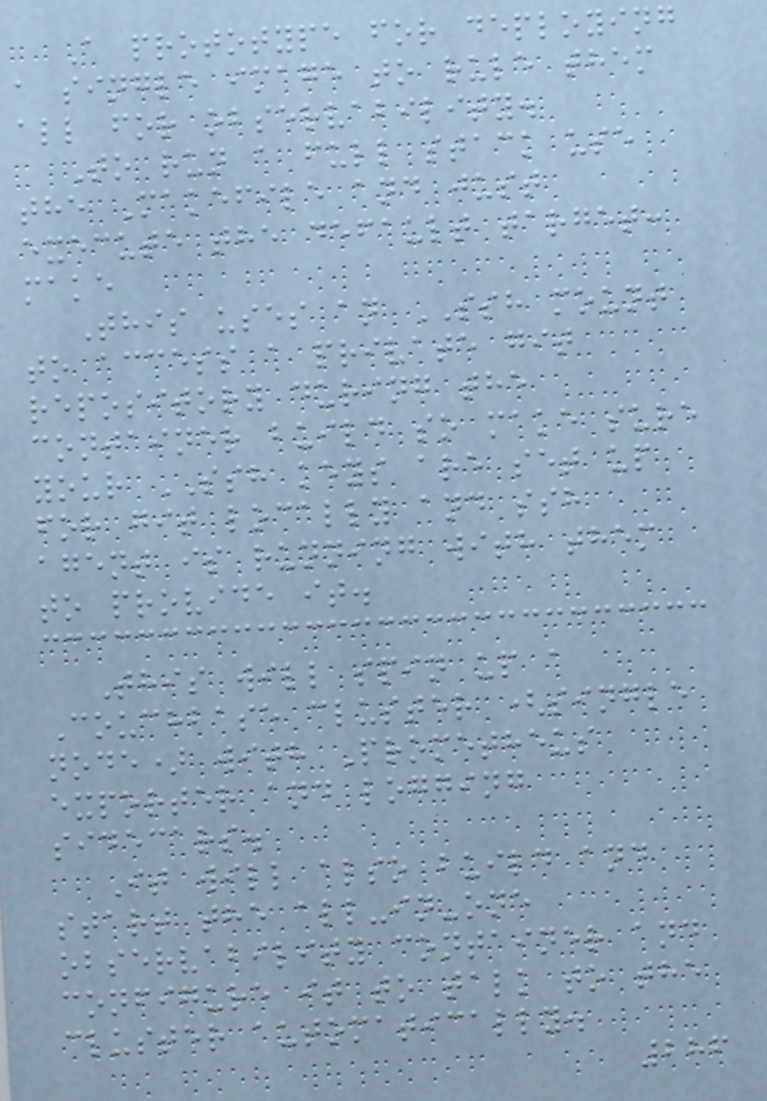A prototype for deploying
a single image to rule them
all for observability.
To run a full stack use
the Makefile and just
execute the default target:
make
This uses an SSH mount
to access a private git
repository during the
container build so make sure
your SSH keys are set up
for git locally and ssh
agent is running with them
to provide it.
This will spin up a
Couchbase cluster (single
node) with Prometheus
exporter and logging
sidecars.
It will also build and
start the all-in-one
observability container and
configure it to talk to the
cluster automatically.
286
